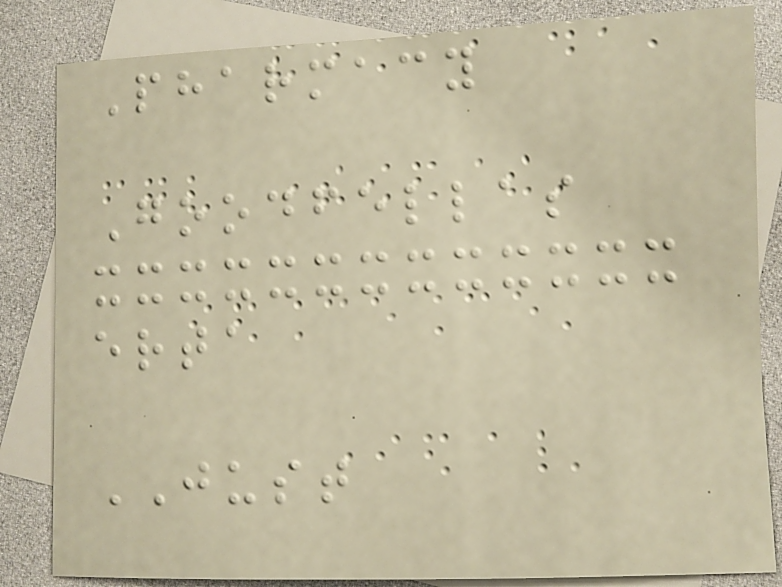Pharmacy
Goodfellas
erta
JUST
